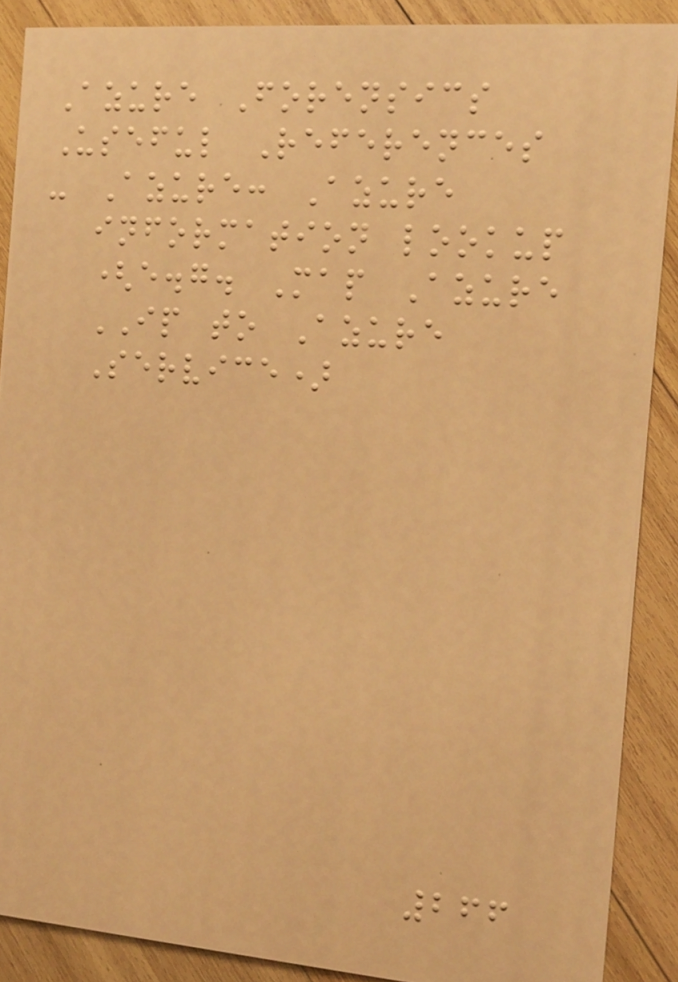Azure Forensics
Useful References
- Azure: Azure
information lookup
(e.g. Map Azure
IP to Azure
Service)
266
